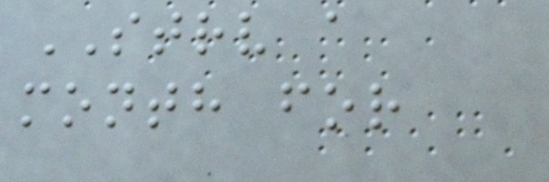STRV a
month for
